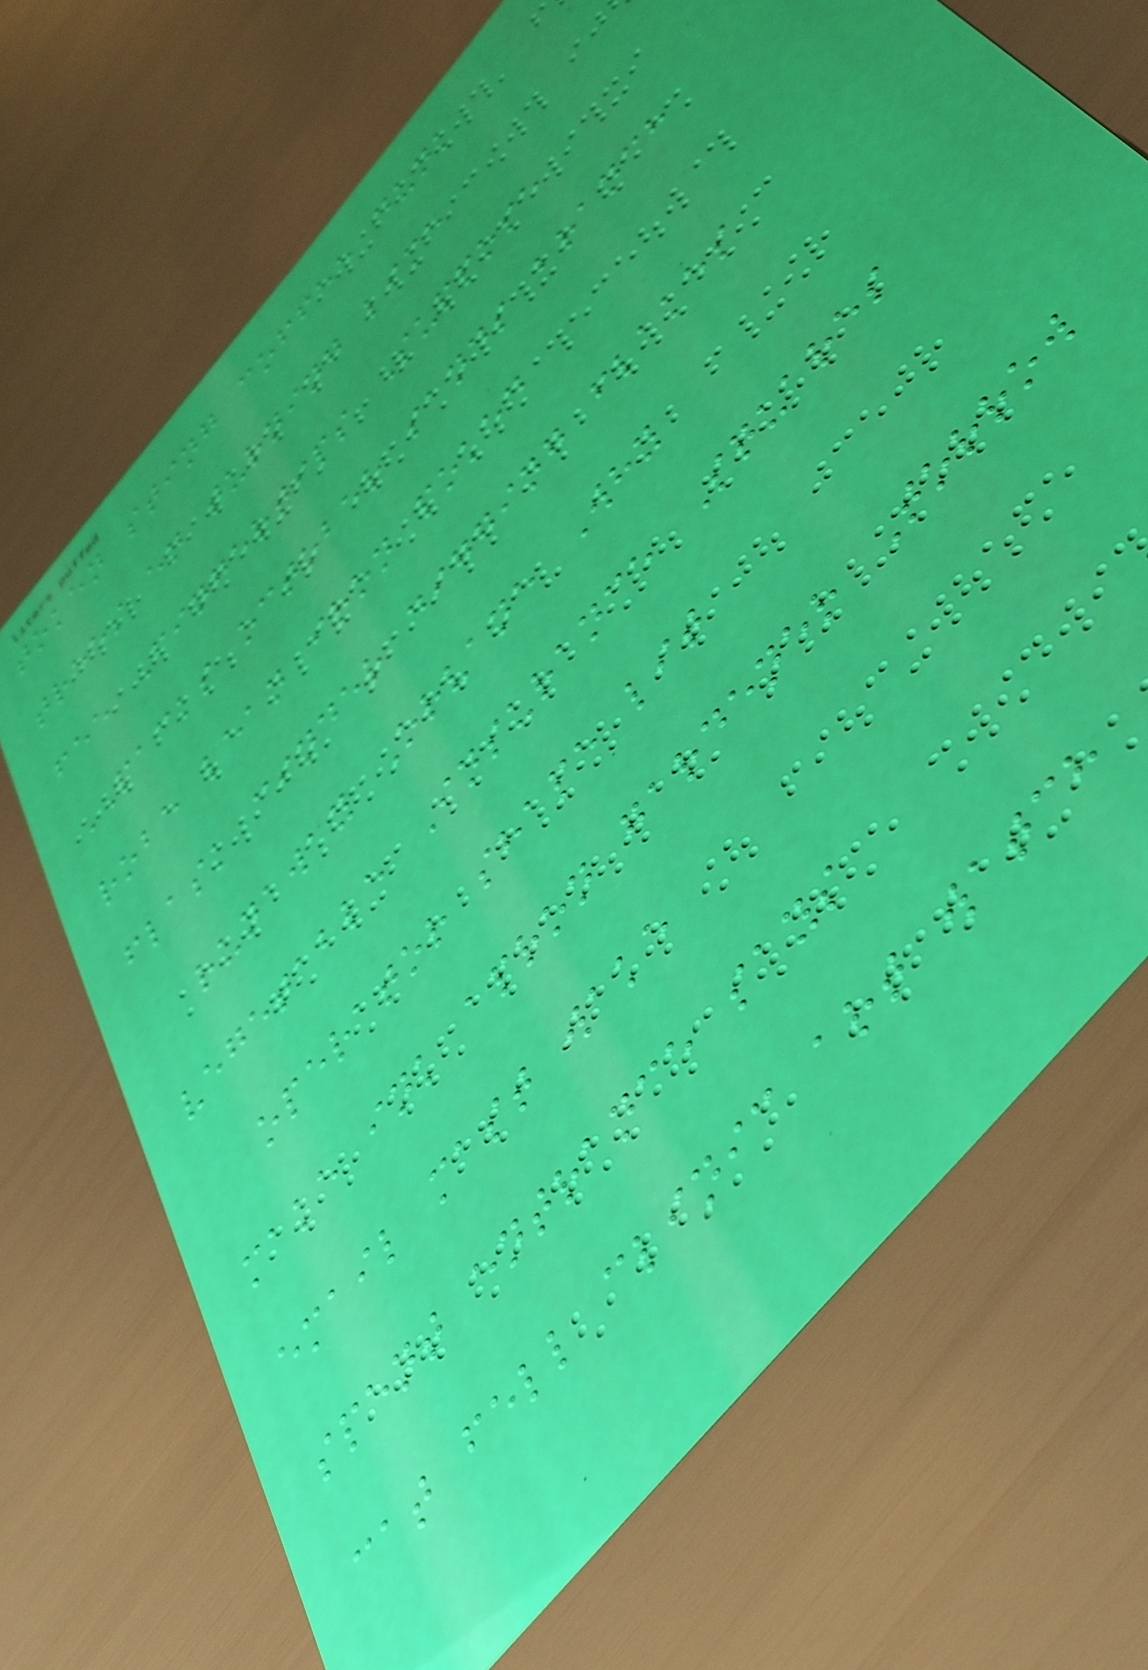token sting coffee dunk
trees en turning lime
fee Fingertips Suppose
PACKS october sands branch
robe lean iron poked
flask cinder digging flakes
runaway Orvane Why
vegetable Insurance Squares
operator shape lit
make ink apron gardener Torrow
email mast wake
spent entrance says
cat fell clinic art watch
